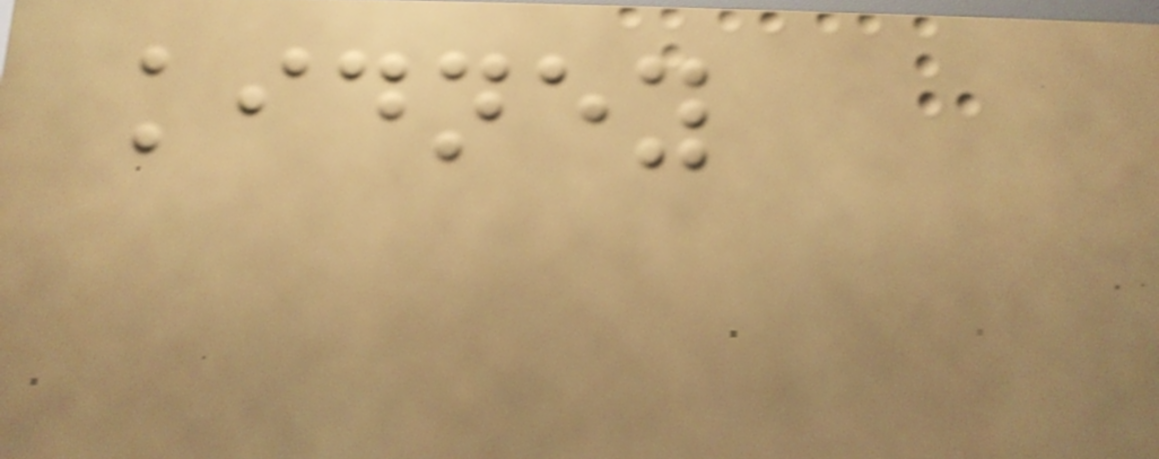kidney
